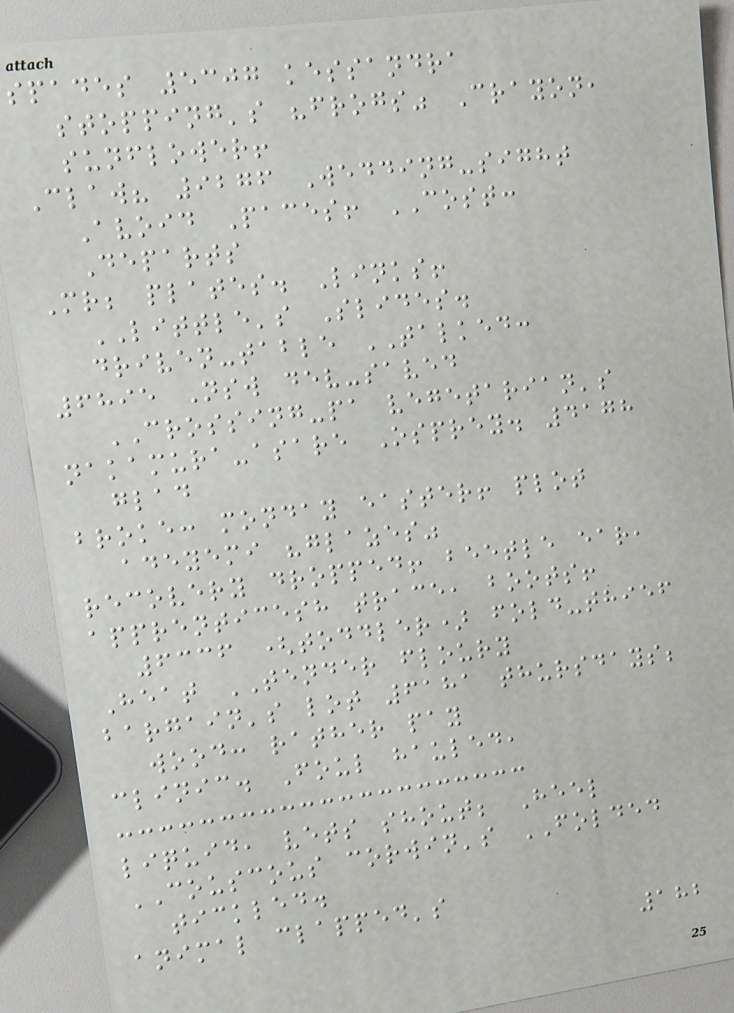spades 5307 kessandra
stopping's "frogs" Crayon,
sunflower!
Claw? 9276 Wedding-sight
Avoid Paces! COST:
Departs
Mr; plates. Links!
LITTLE's Slides.
driven-table TALKED:
6895 Nsw dev-saved
CROSSING-pa vegetarian's
nakamura-asare Osprey. 4178
glad
broke: monday easter! plot
adeyemi "glazes"
recovery dropped! beetle ear,
apprenticesh trace, boots!
6336 (toddler) fold-thief
Heat TENDER floury
bargain's lot 6181 thursdays;
wood: rather pay
clinic. Foul hauled,
liquid, vets shout; Heel
COUSCOUS corwin's FOLDED
tickled.
animal clapped's
182
